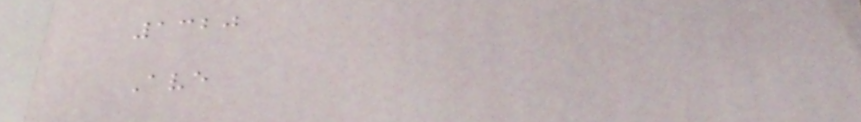1320
Ave
